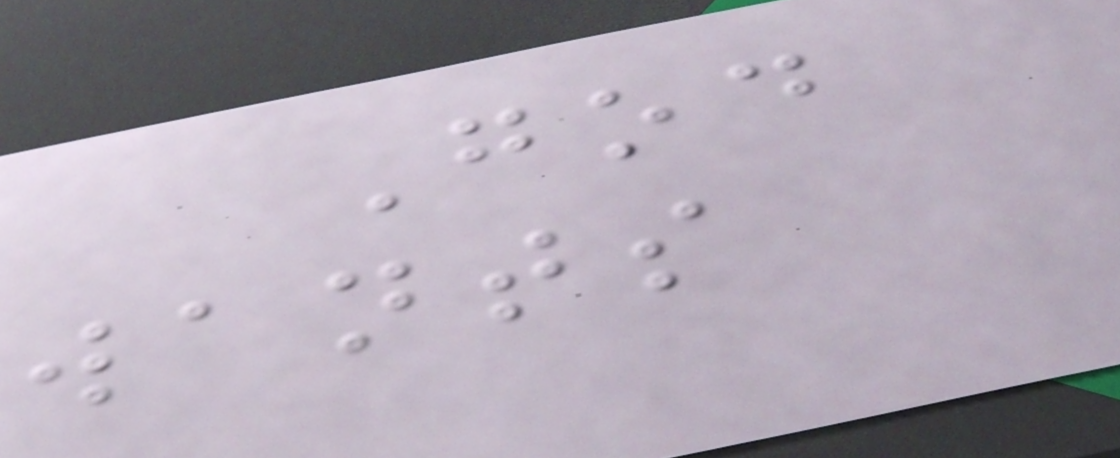God
wants
